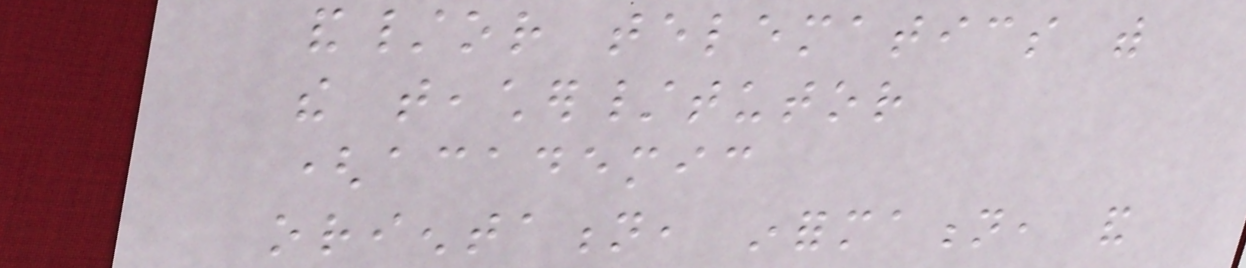and/or telematics with
the teacher/tutor
(academic
orientation, information, and
